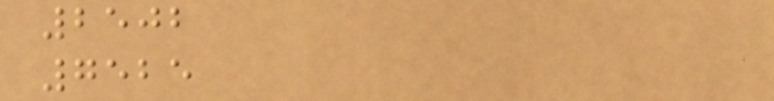2502
7525
